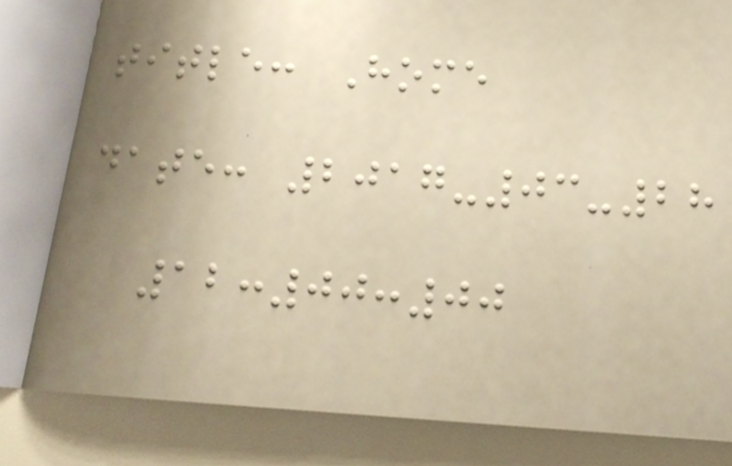title: Home
date: 2017-03-28
12:00:00
